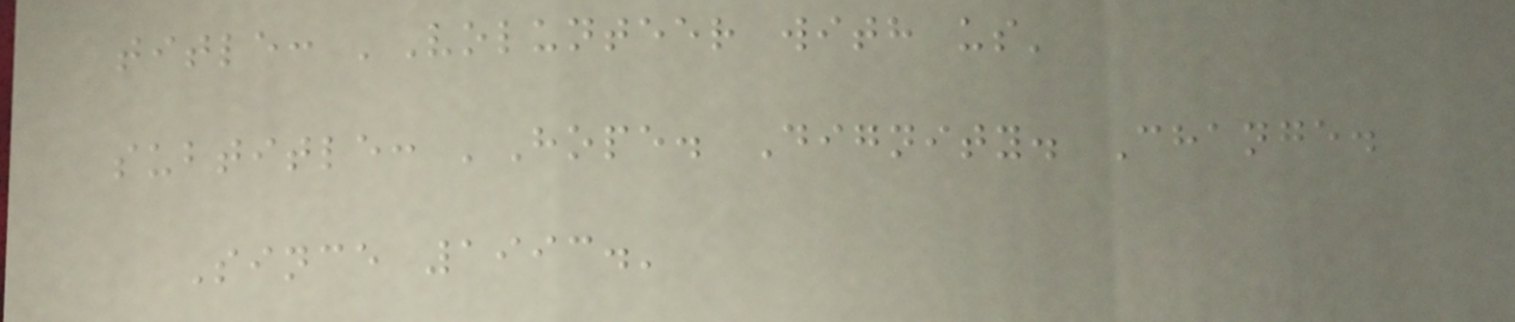title: 'Volunteer with us'
subtitle: 'Hope. Dignity. Change.
Since 1993.'
